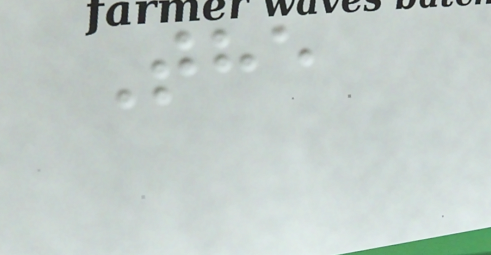The
